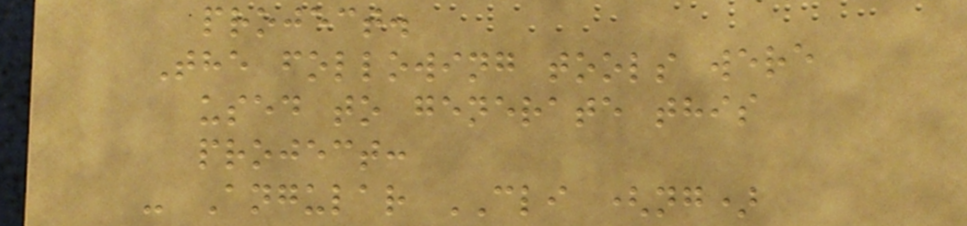project.
The following tools were
used to generate this
project:
- Angular CLI (ng)
